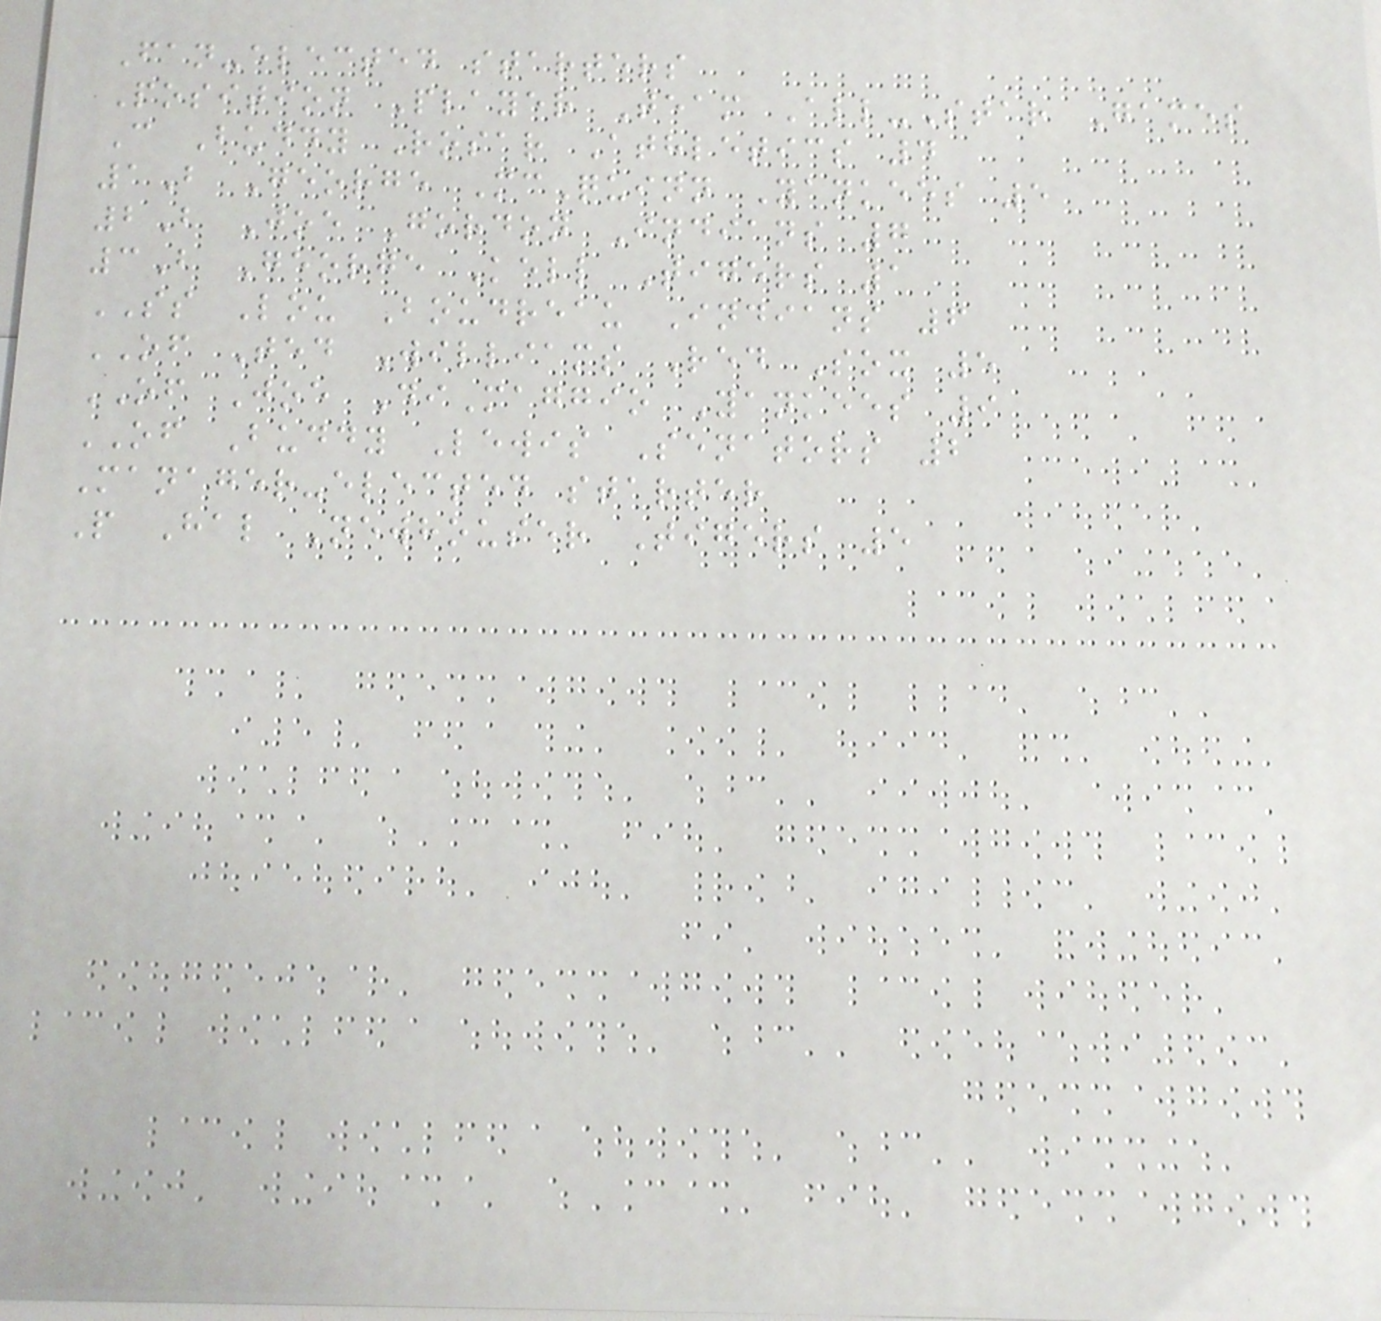Fan-elected starters
Position Player Team All-Star Games
C Buddy Rosar Athletics 4
1B George McQuinn Yankees 5
2B Joe Gordon Indians 7
3B George Kell Tigers 1
SS Lou Boudreau Indians 6
OF Ted Williams Red Sox 5
OF Joe DiMaggio Yankees 9
OF Buddy Lewis Senators 2
Manager-elected starter
P Hal Newhouser Tigers 5
